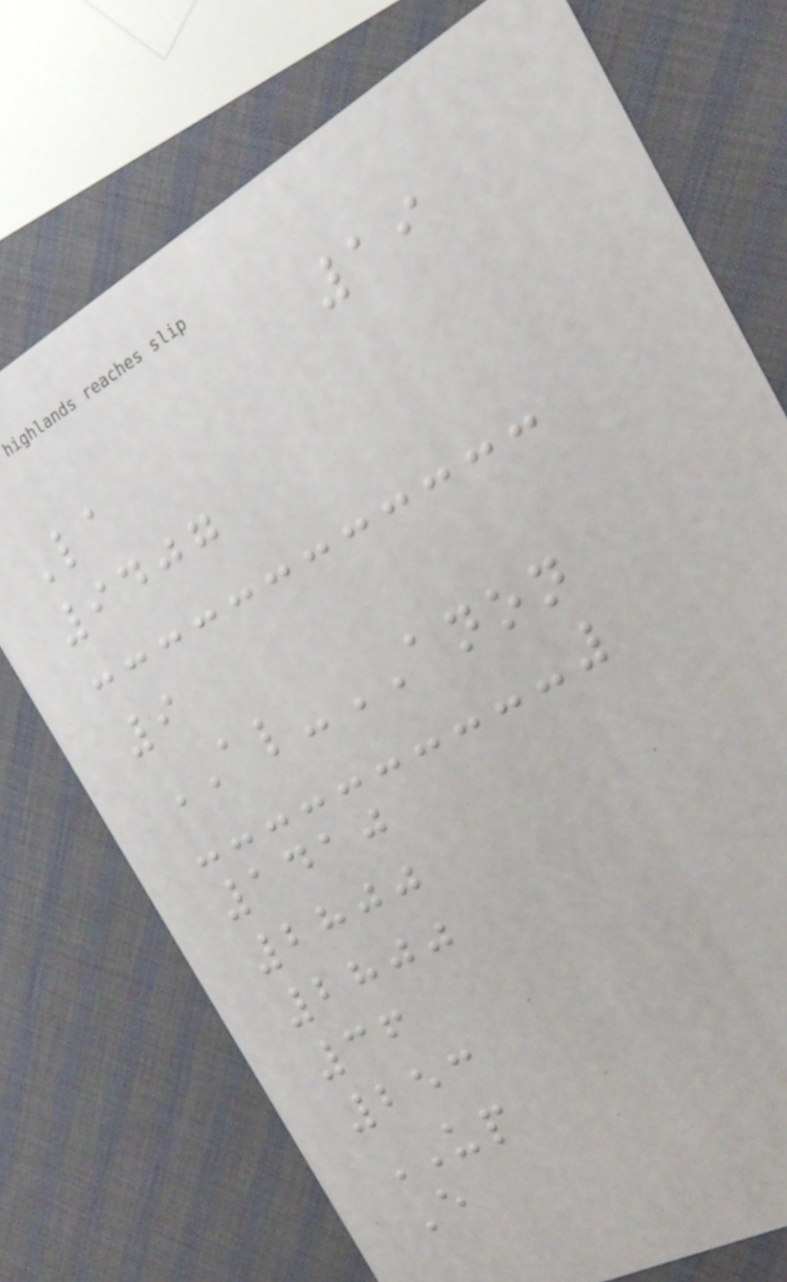19
La
9407
9
AL-ANON
1410
2800
2800
36
253
UP
E
